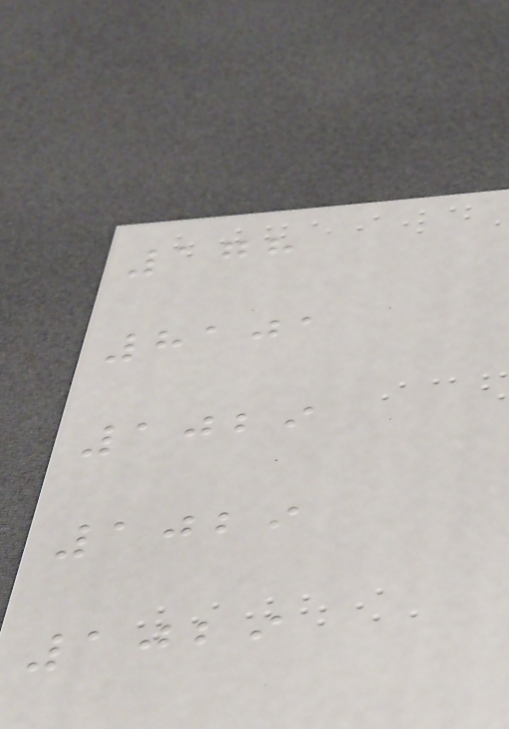178
8101
1029
1029
1029
